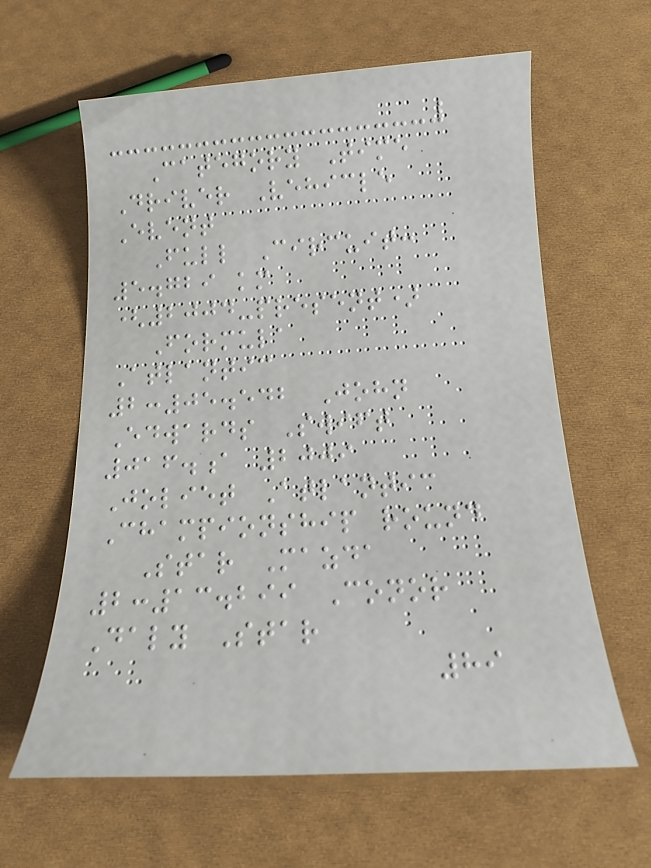Category Time
Driver Vehicle
Event
Full Circuit:
5.729 km
(2004-present)
Formula
Atlantic
2:05.542 John
Edwards Swift
016.a 2009
Joliet Atlantic
Championship round
Star Mazda
2:13.299 Conor
Daly Star
89
